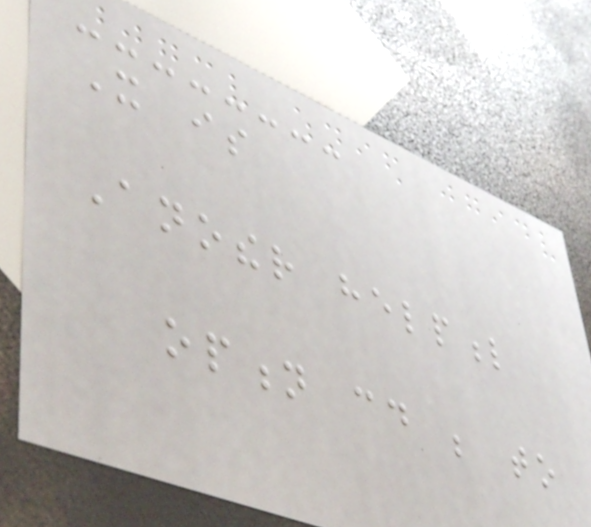It is
Another helpful
option could be to
